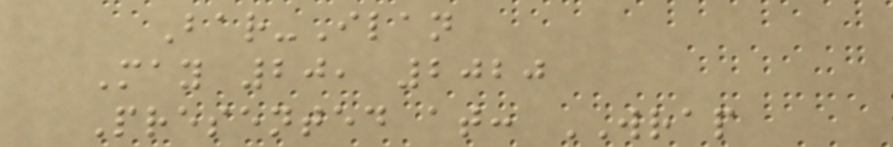Bar-Ilan
May 20, 2020
Presented at: WRAP
